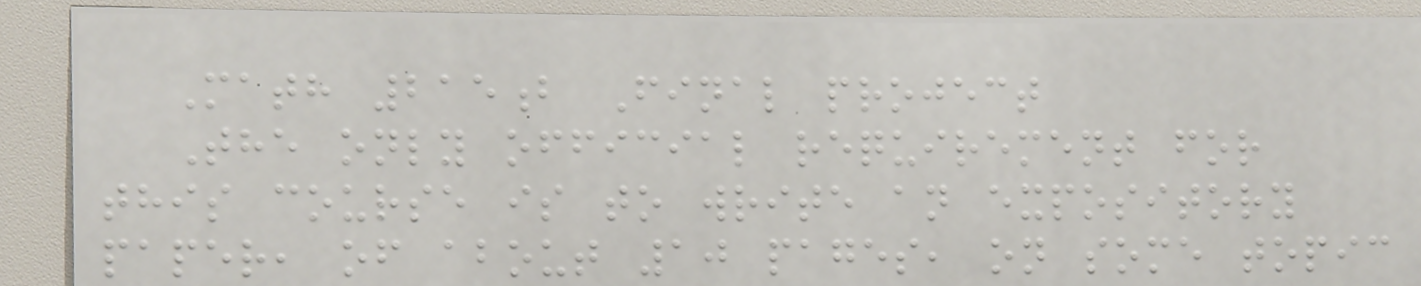Math 215b Final project
The only official requirement for
this course is to write an expository
paper, of about 10 pages, on some topic
